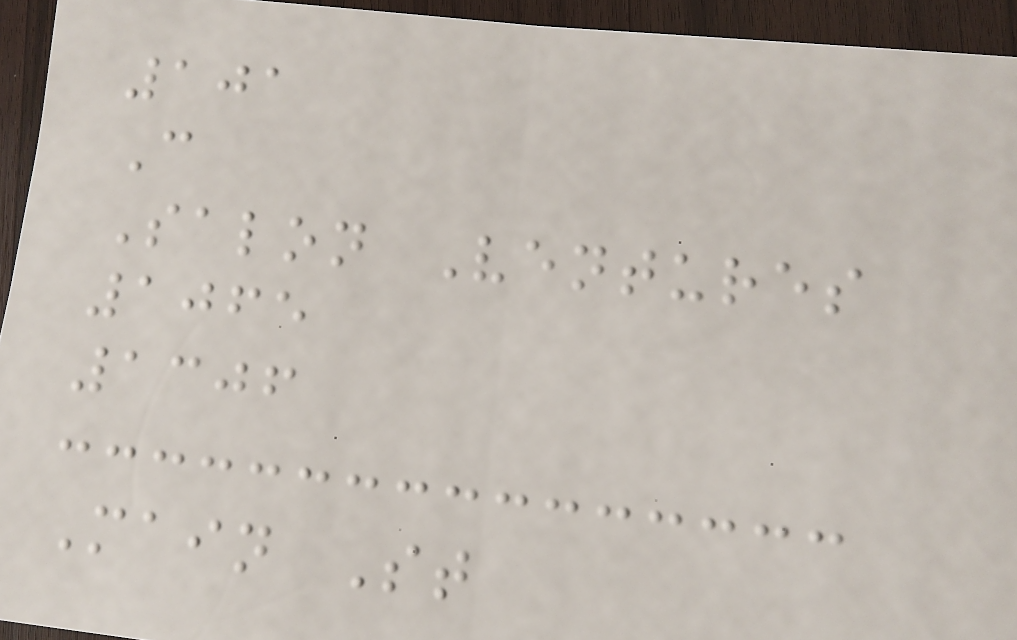101
C
Salon Ventures
1065
1306
Main St
